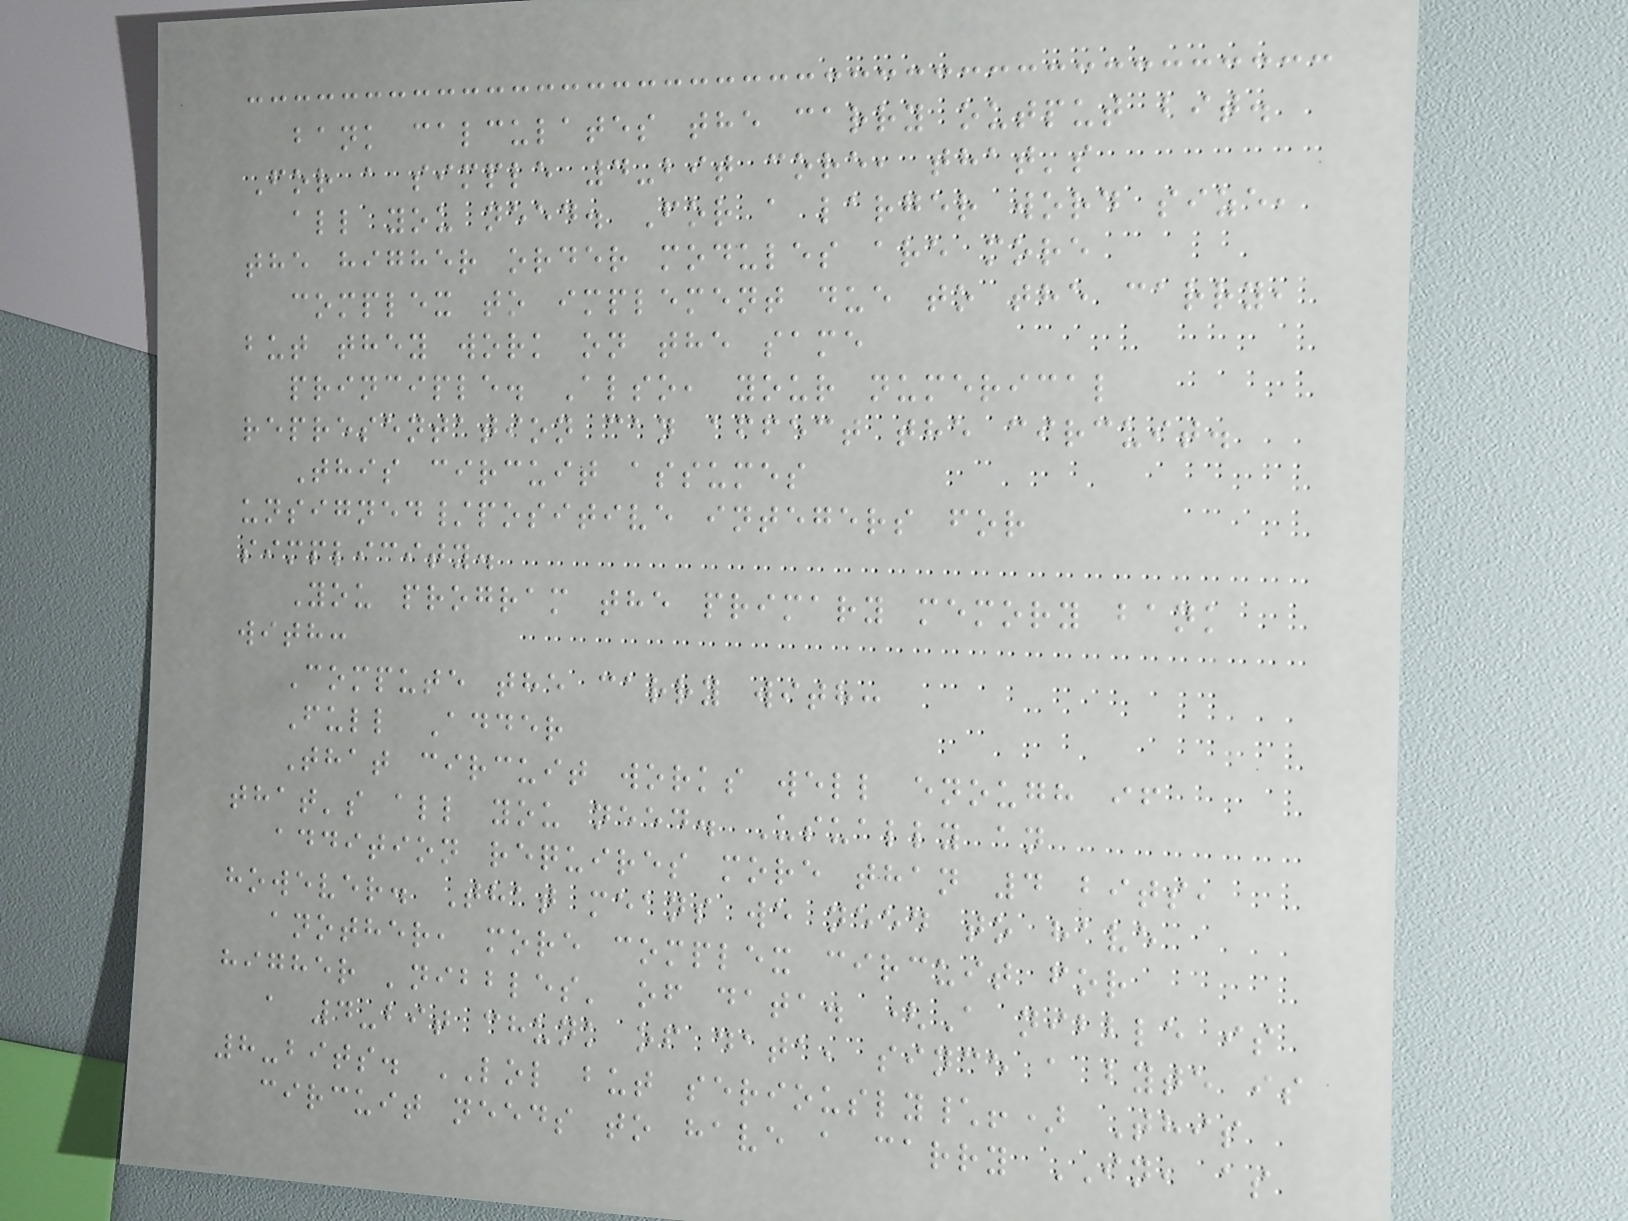bank calculates the carry output bit.
For a simple 4-bit core, that's
all you need. For a larger word size,
the higher order modules are more
complex to implement due to the carry,
but they work on the same
principle. Also, your numerical
representation can affect the circuit.
This circuit assumes
unsigned/positive integers for
simplicity.
You program the primary memory bank
with:
Compute the carry with:
Full Adder
That circuit works well enough if
that's all you need. Usually an
addition requires more than 4 bits,
however. That means we need to have
another, more complex circuit for
higher 'nibbles' of data. (A nibble is
a 4-bit chunk of data, since a byte is
8-bits. LOL but seriously\!) This
circuit needs to have a carry IN, as
